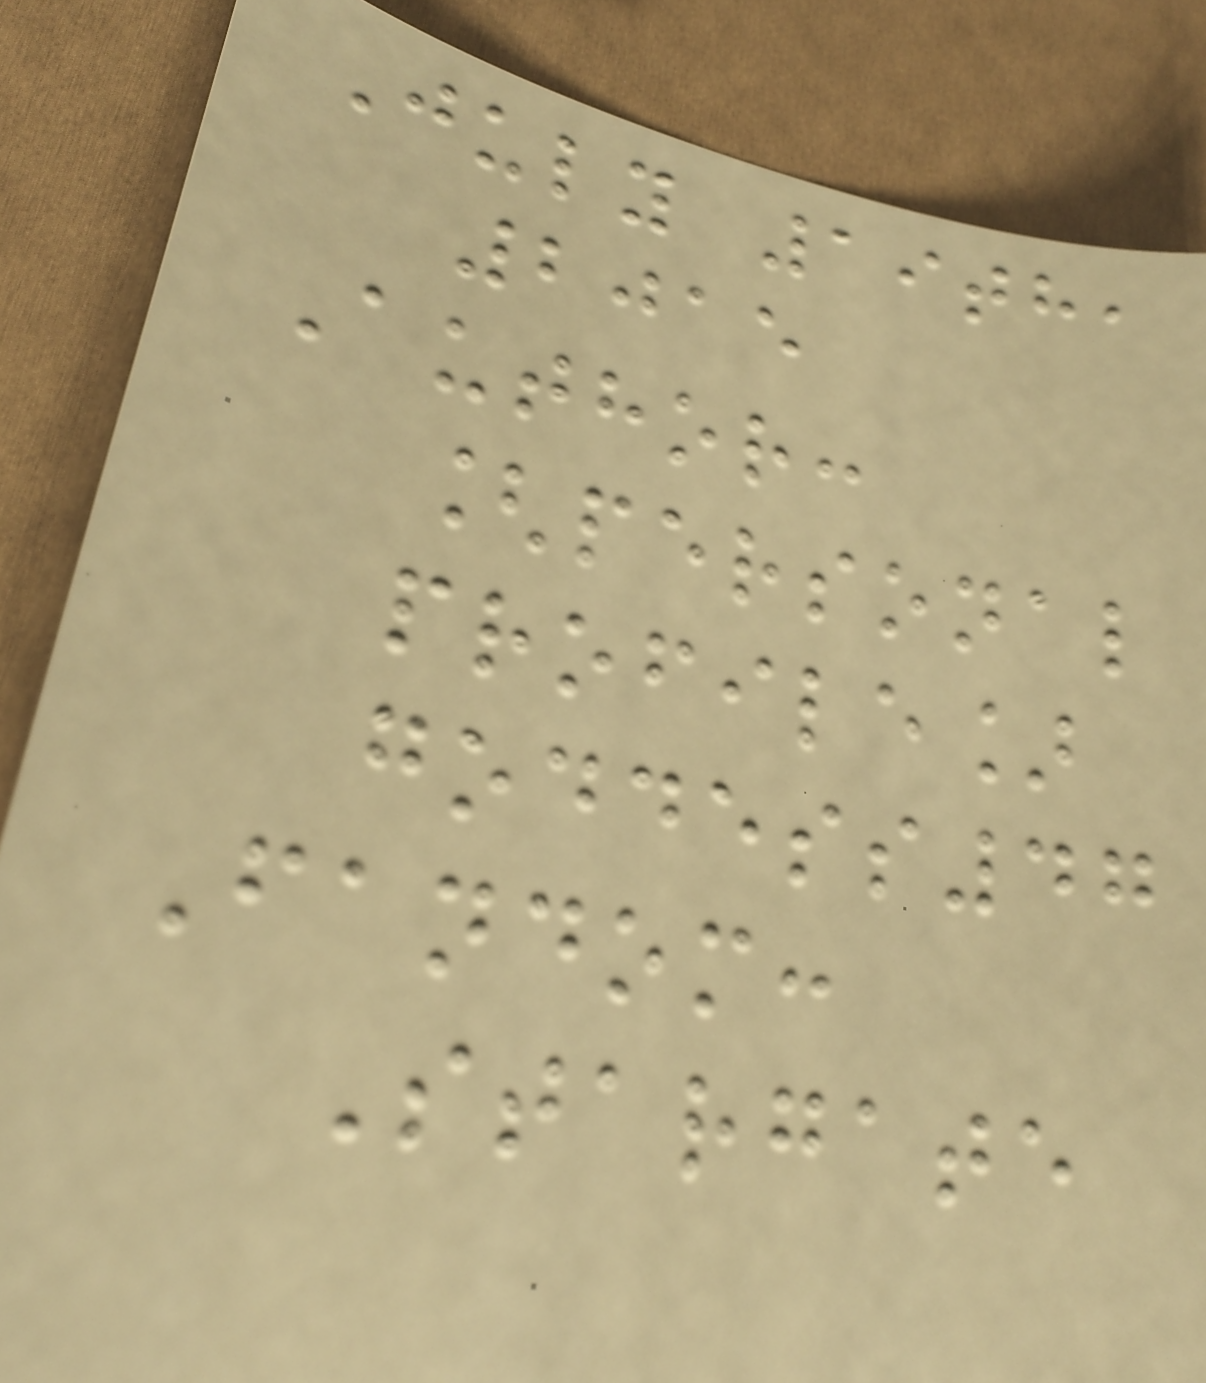July 19th,
2015
Author:
[personal
profile]
goddess47
Fandom:
Stargate
